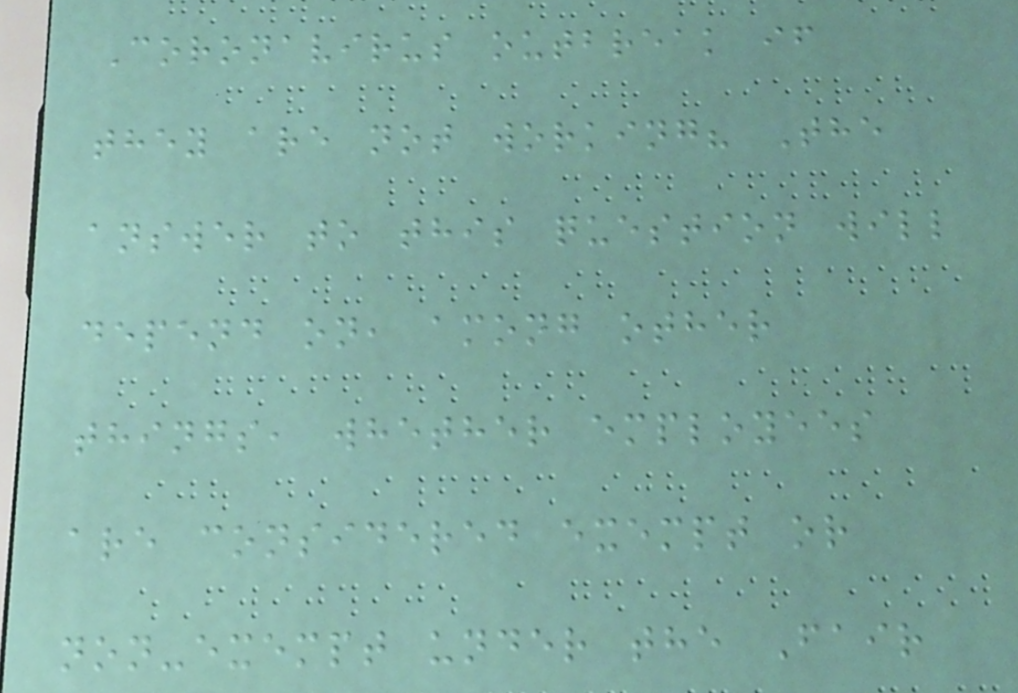Coronavirus outbreak if
they are not working? The
answer to this question will
depend on, among other
things, whether employees
are considered exempt or
non-exempt under the Fair
